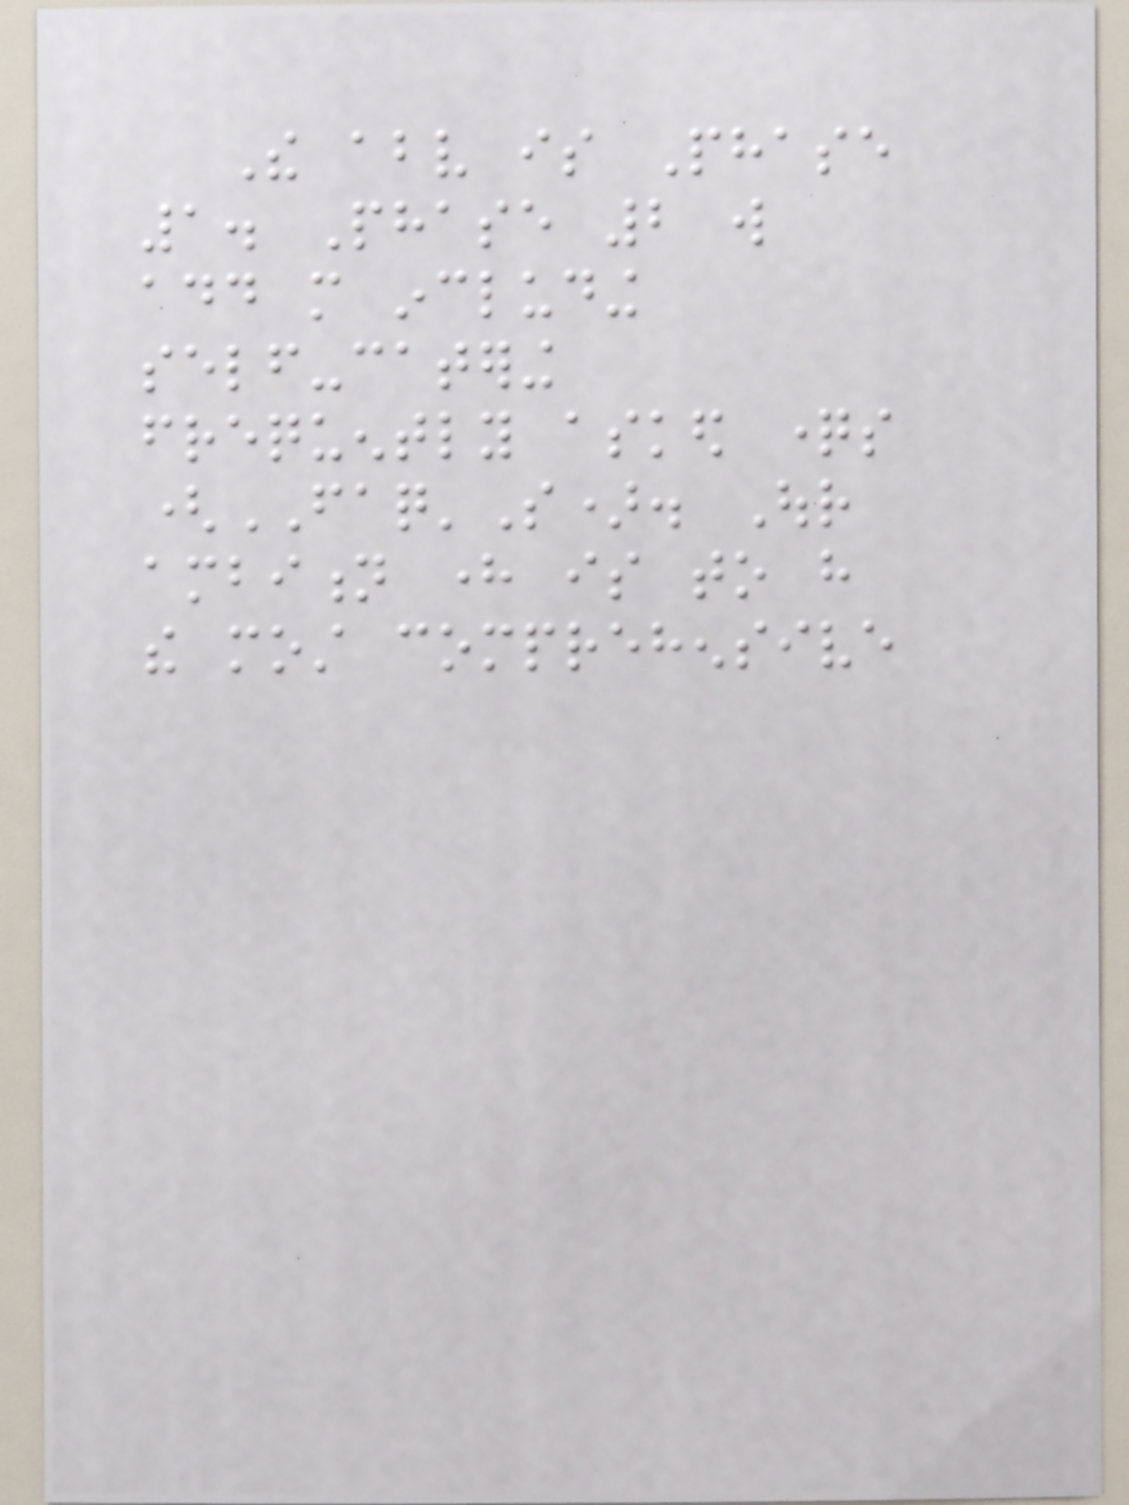The above is Phase
1. Phase 2 will
add more including
self-catering
frequently asked questions
(FAQ'S). Our
ambition here is to have
the most comprehensive
